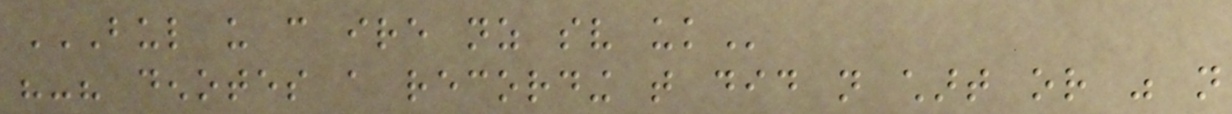BUL US CAN IRE NZ SV UK
"-" denotes a recording that did not chart or was not
